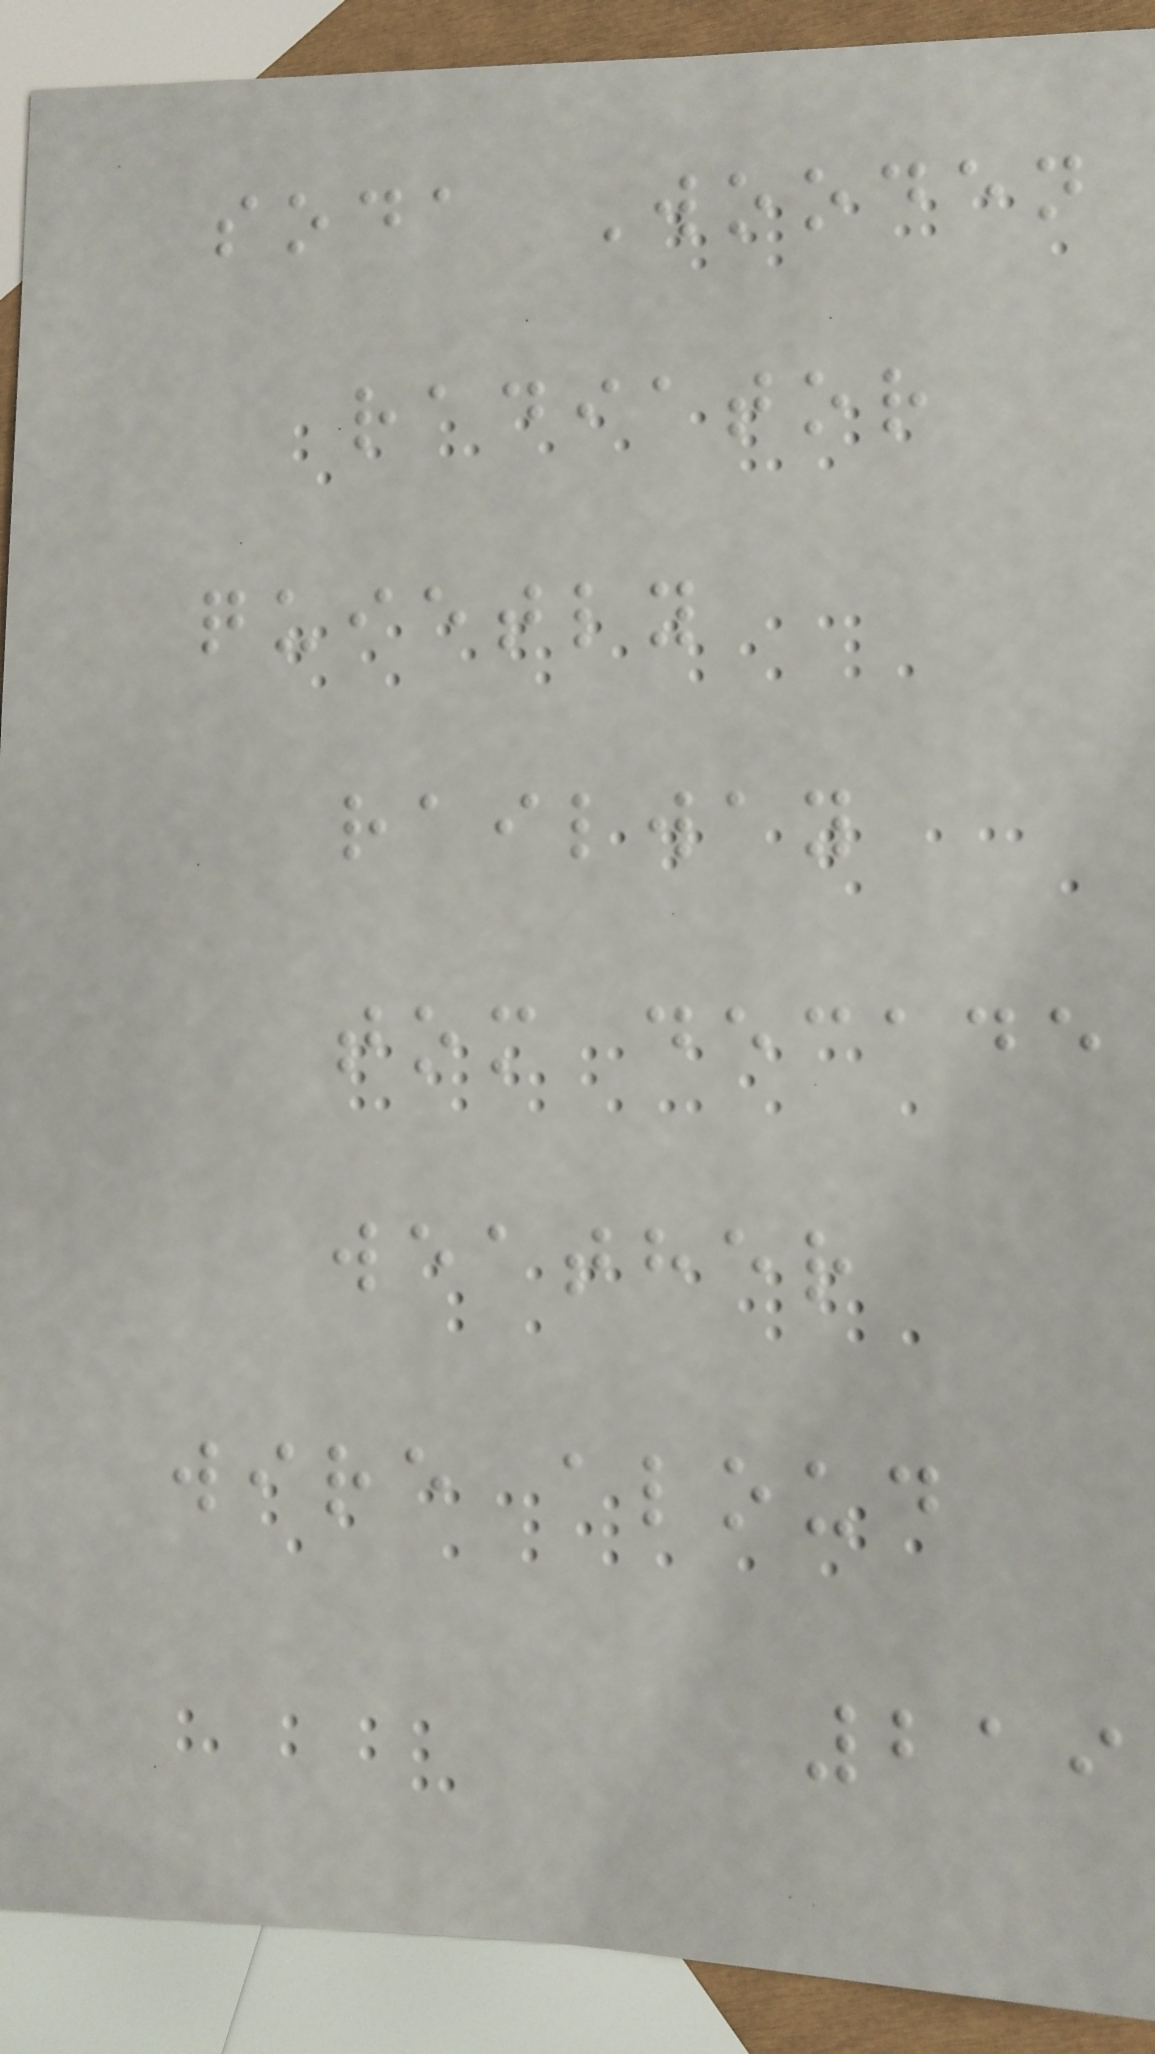soda Wooden
radiator
quietly
railway
tom decade
weather
wire aloud
219
